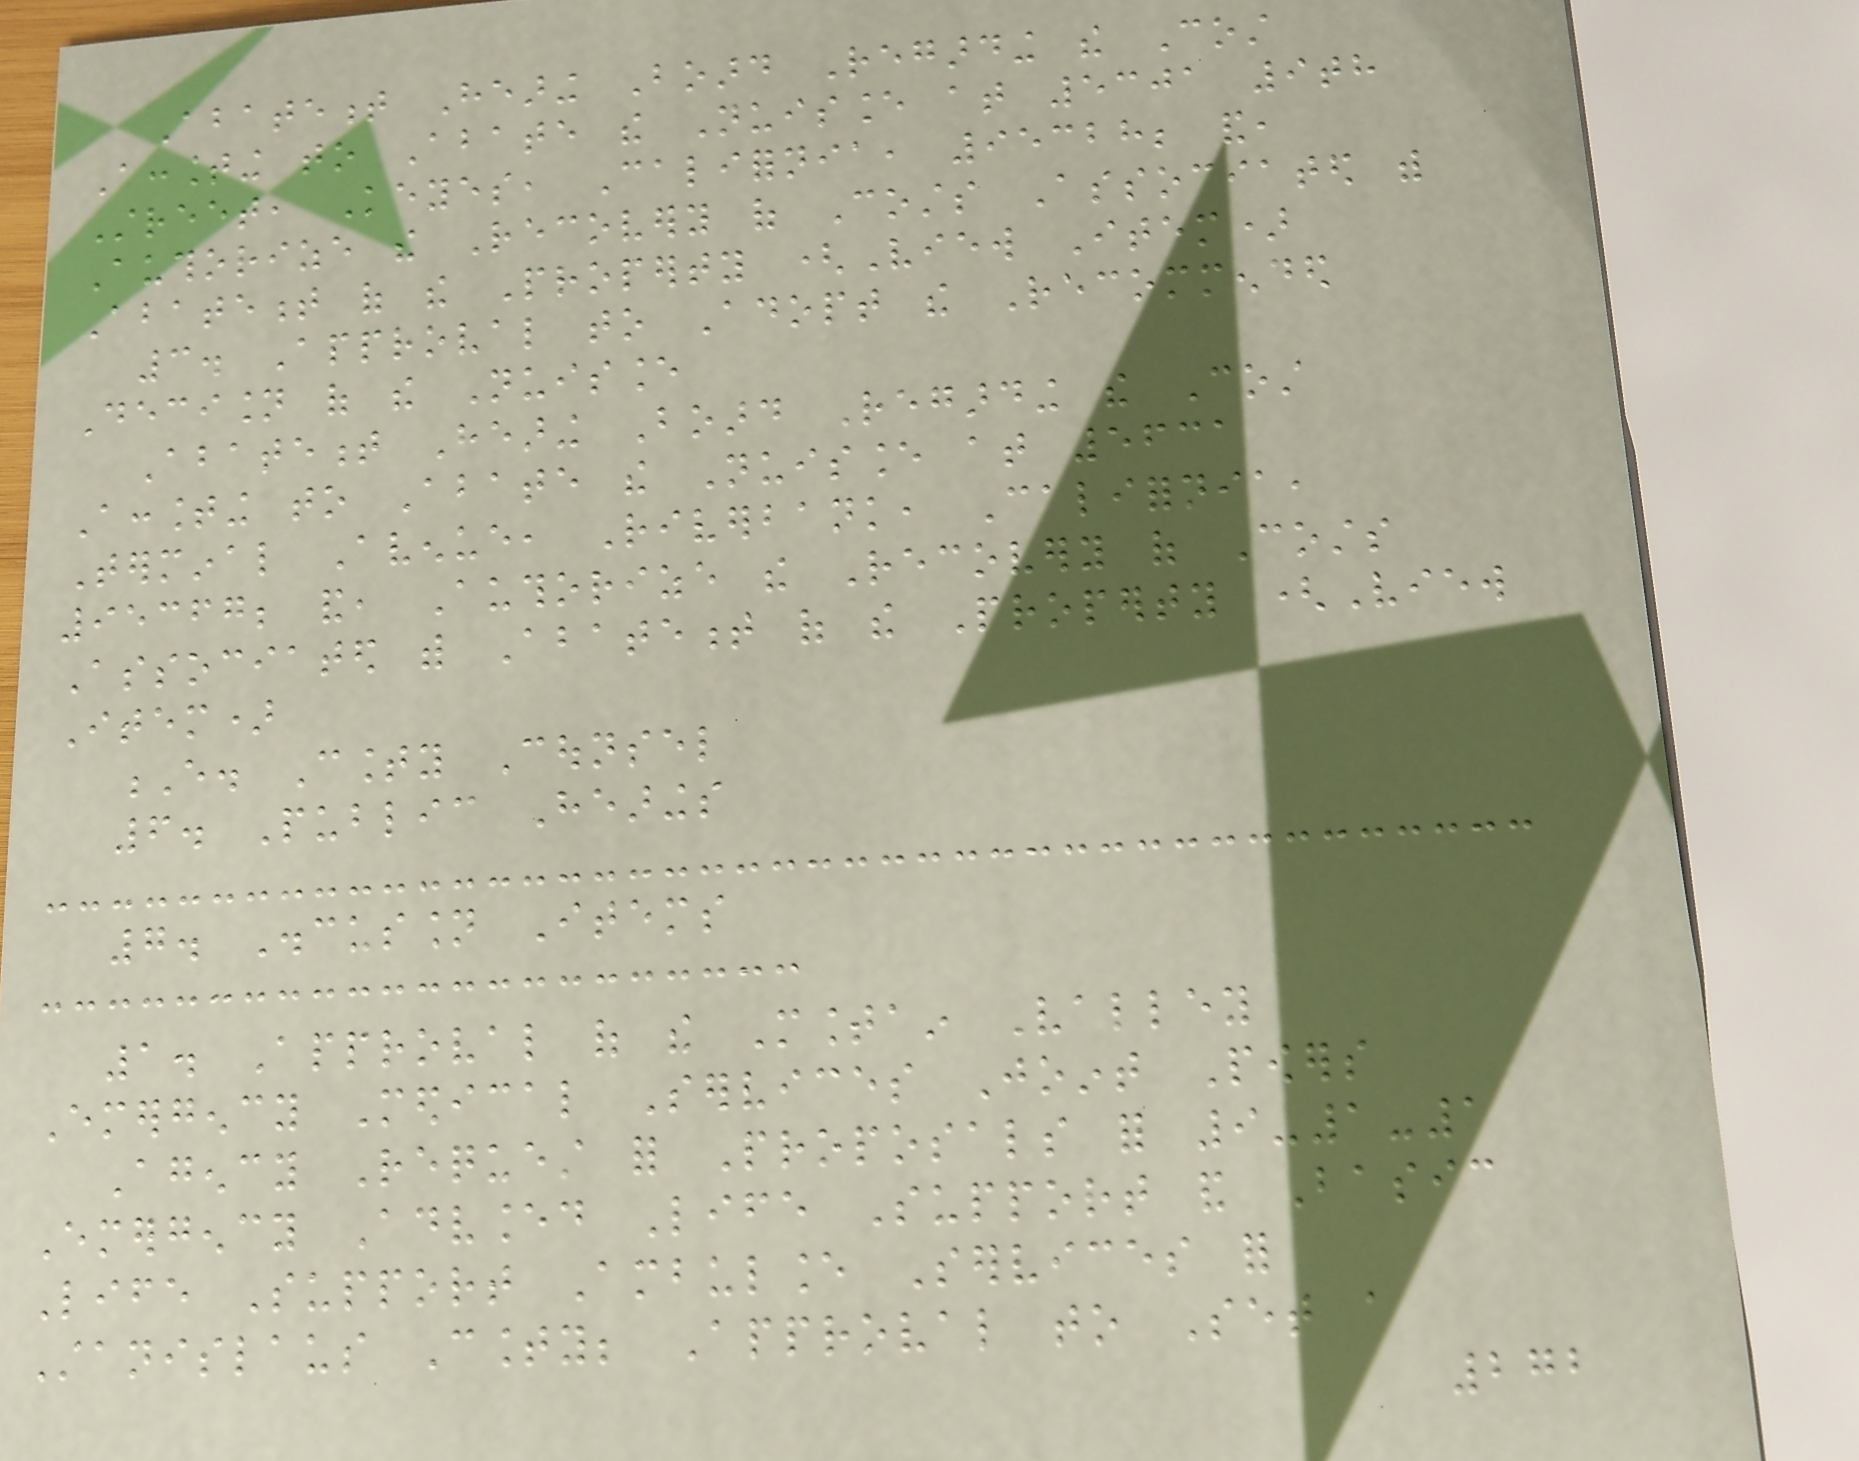Abatement Hearing Board Regarding the Cost
Accounting to Abate the Nuisance at 5301 9th
Street, Keyes, California, 95328; and,
Authorize the Recovery of Costs Associated with
Abatement of the Property (View Item)
3. Approval to Adopt the Recommended
Decision of the Nuisance
Abatement Hearing Board Regarding the Cost
Accounting to Abate the Nuisance at 5631
Terminal Avenue, Riverbank, California,
95367; and, Authorize the Recovery of Costs
Associated with Abatement of the Property (View
Item)
E. County Counsel
6. Public Hearings
7. Discussion Items
1. Approval of the Mountain Valley
Emergency Medical Services Joint Powers
Agency Request for Proposals for 9-1-1
Emergency Advanced Life Support and Basic
Life Support Ambulance Services for
Stanislaus County; Approval to Set a
272
